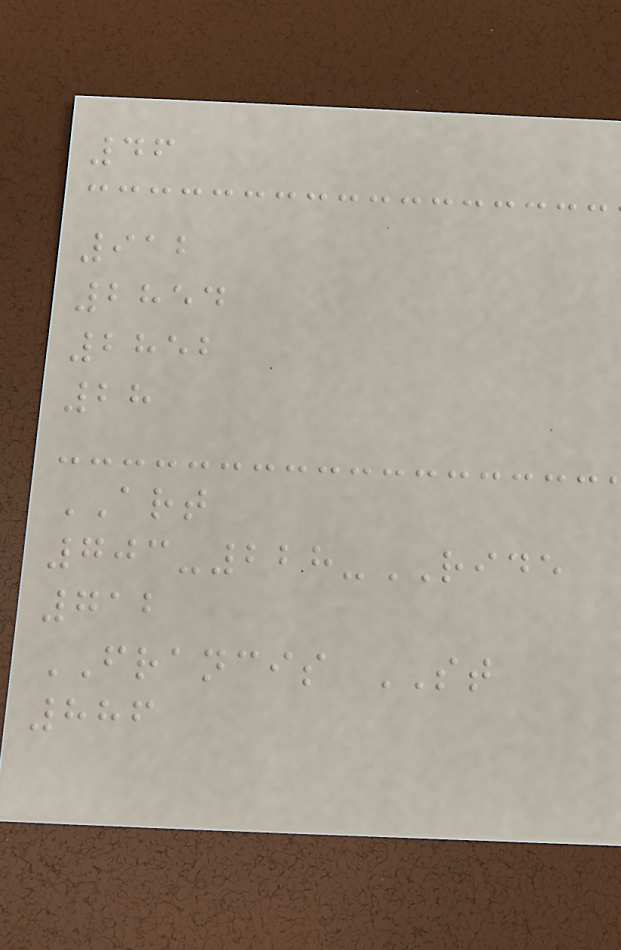46
912
2854
2852
28
ART
703-228-RIDE
712
FRANCIS ST
886
